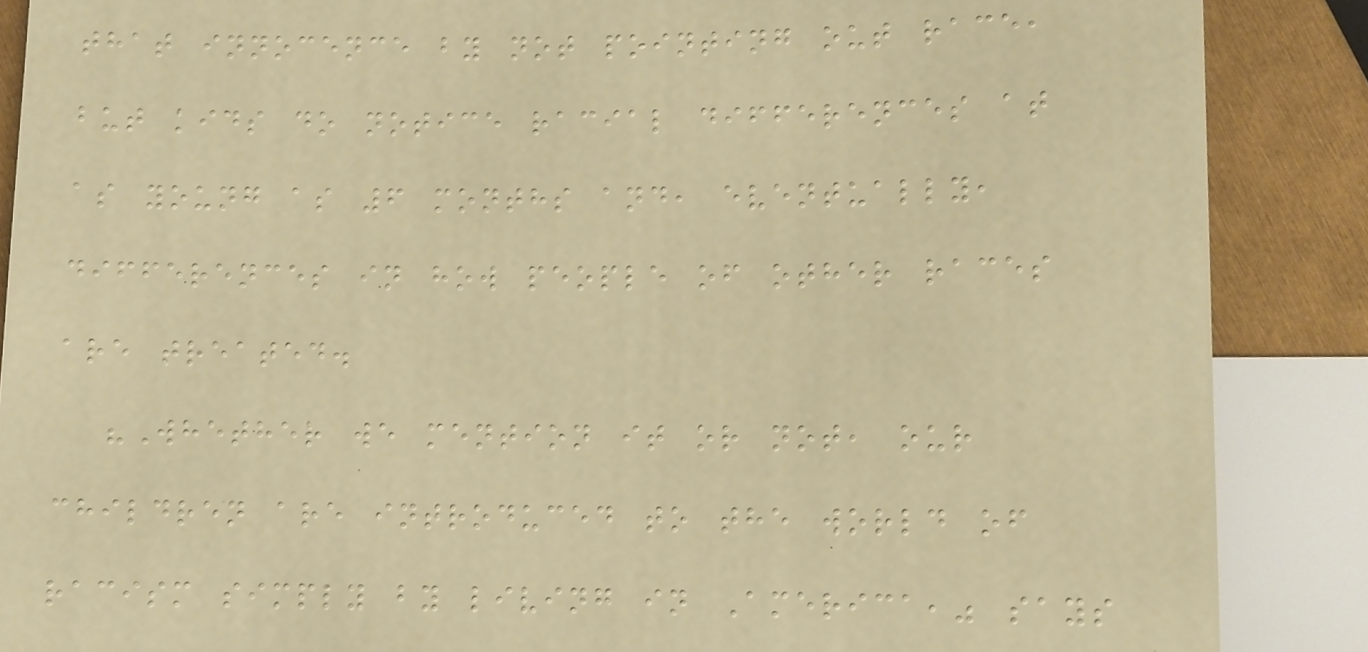that innocence by not pointing out race,
but kids do notice racial differences at
as young as 6 months and, eventually,
differences in how people of other races
are treated.
"Whether we mention it or not, our
children are introduced to the world of
racism simply by living in America," says
